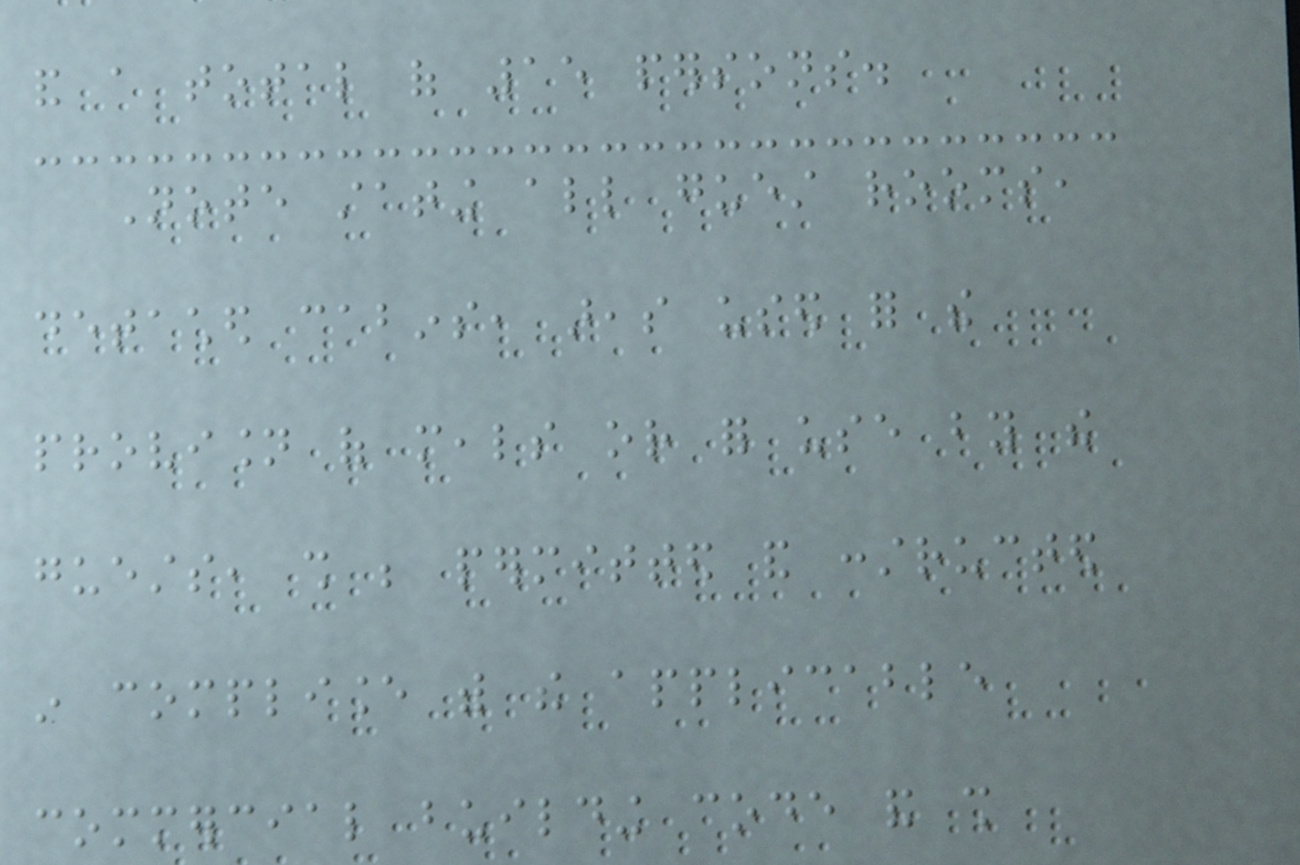and a total of 15 persons.
Note stating all guest rooms,
detached cabins, areas used for the
provision of meals or for use by the
guests, shall be permitted and constructed
in compliance with the applicable
commercial building code and shall
